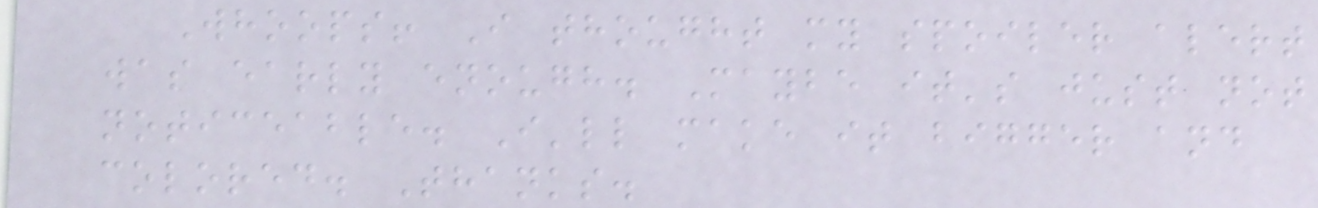Whoops! I thought my spoiler alert
was early enough. Maybe it's just not
noticeable. I'll make it bigger and
colored. Thanks.
